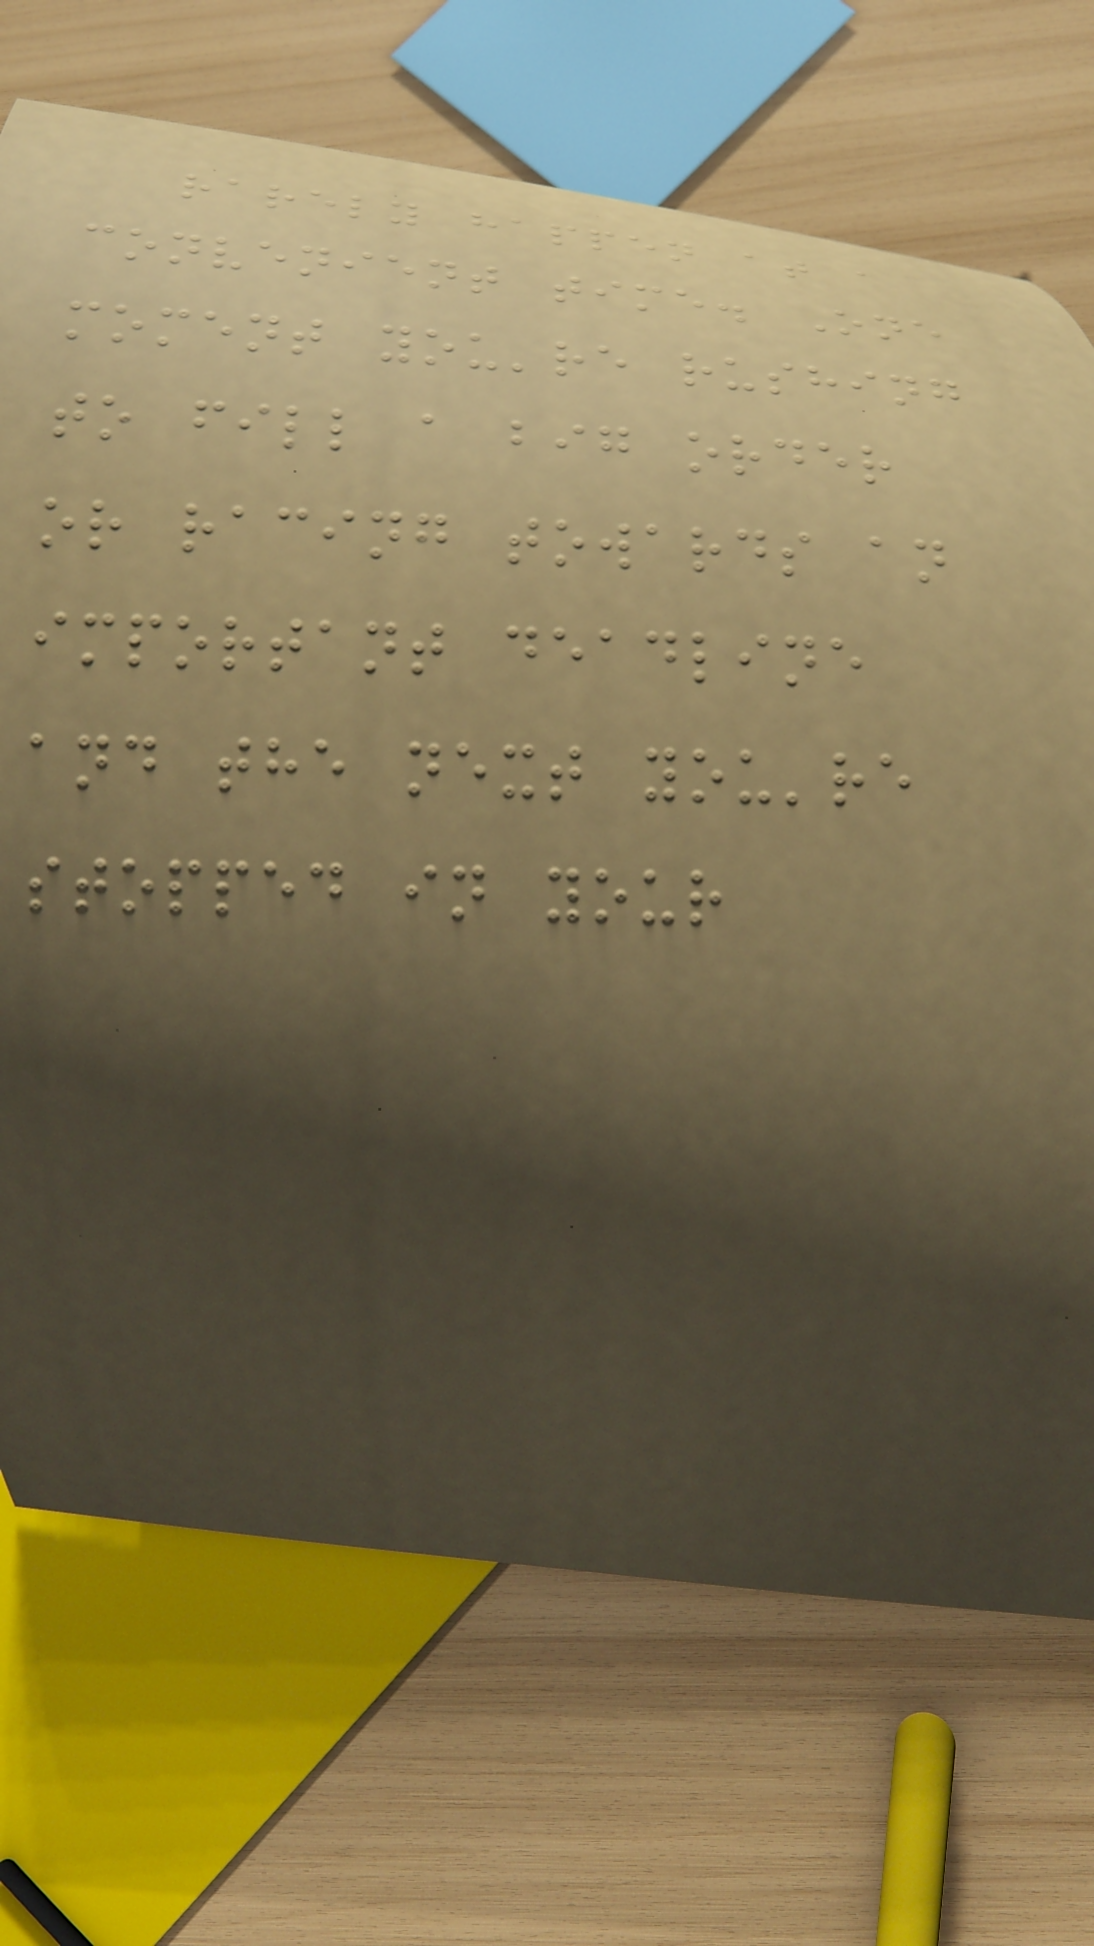rarely happen at a
convenient time. One
moment you're rushing
to fill a big order
or racing towards an
important deadline
and the next you're
stopped in your
